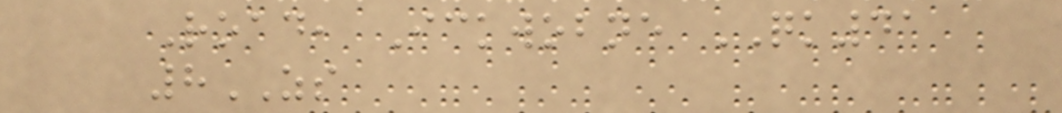Road, Ickwobne QK41
8ZS
